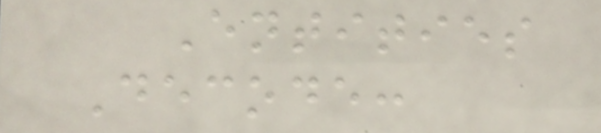Entities
Decode:
